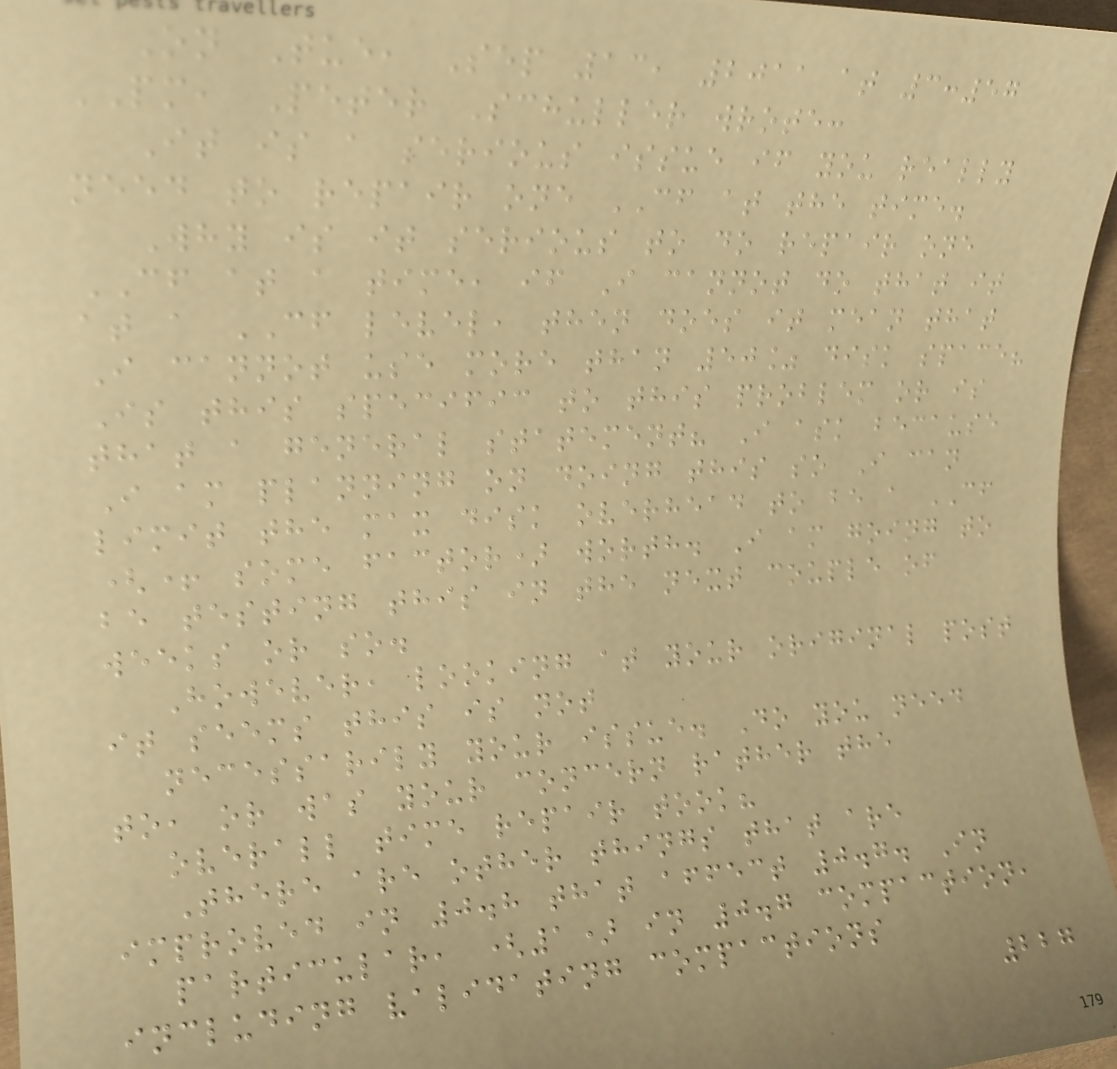On Tue, Sep 13, 2011 at 3:57
PM, Peter Schuller wrote:
It is a serious issue if you really
need to repair one CF at the time.
Why is it serious to do repair one
CF at a time, if I cannot do that it
at a CF level, then does it mean that
I cannot use more than 50% disk space?
Is this specific to this problem or is
that a general statement? I ask because
I am planning on doing this so I can
limit the max disk overhead to be a CF
(+ some factor) worth. I am going to
be testing this in the next couple of
weeks or so.
However, looking at your original post
it seems this is not
necessarily your issue. Do you need
to, or was your concern rather the
overall time repair took?
There are other things that are
improved in 0.8 that affect 0.7. In
particular, (1) in 0.7 compaction,
including validating compactions
227
